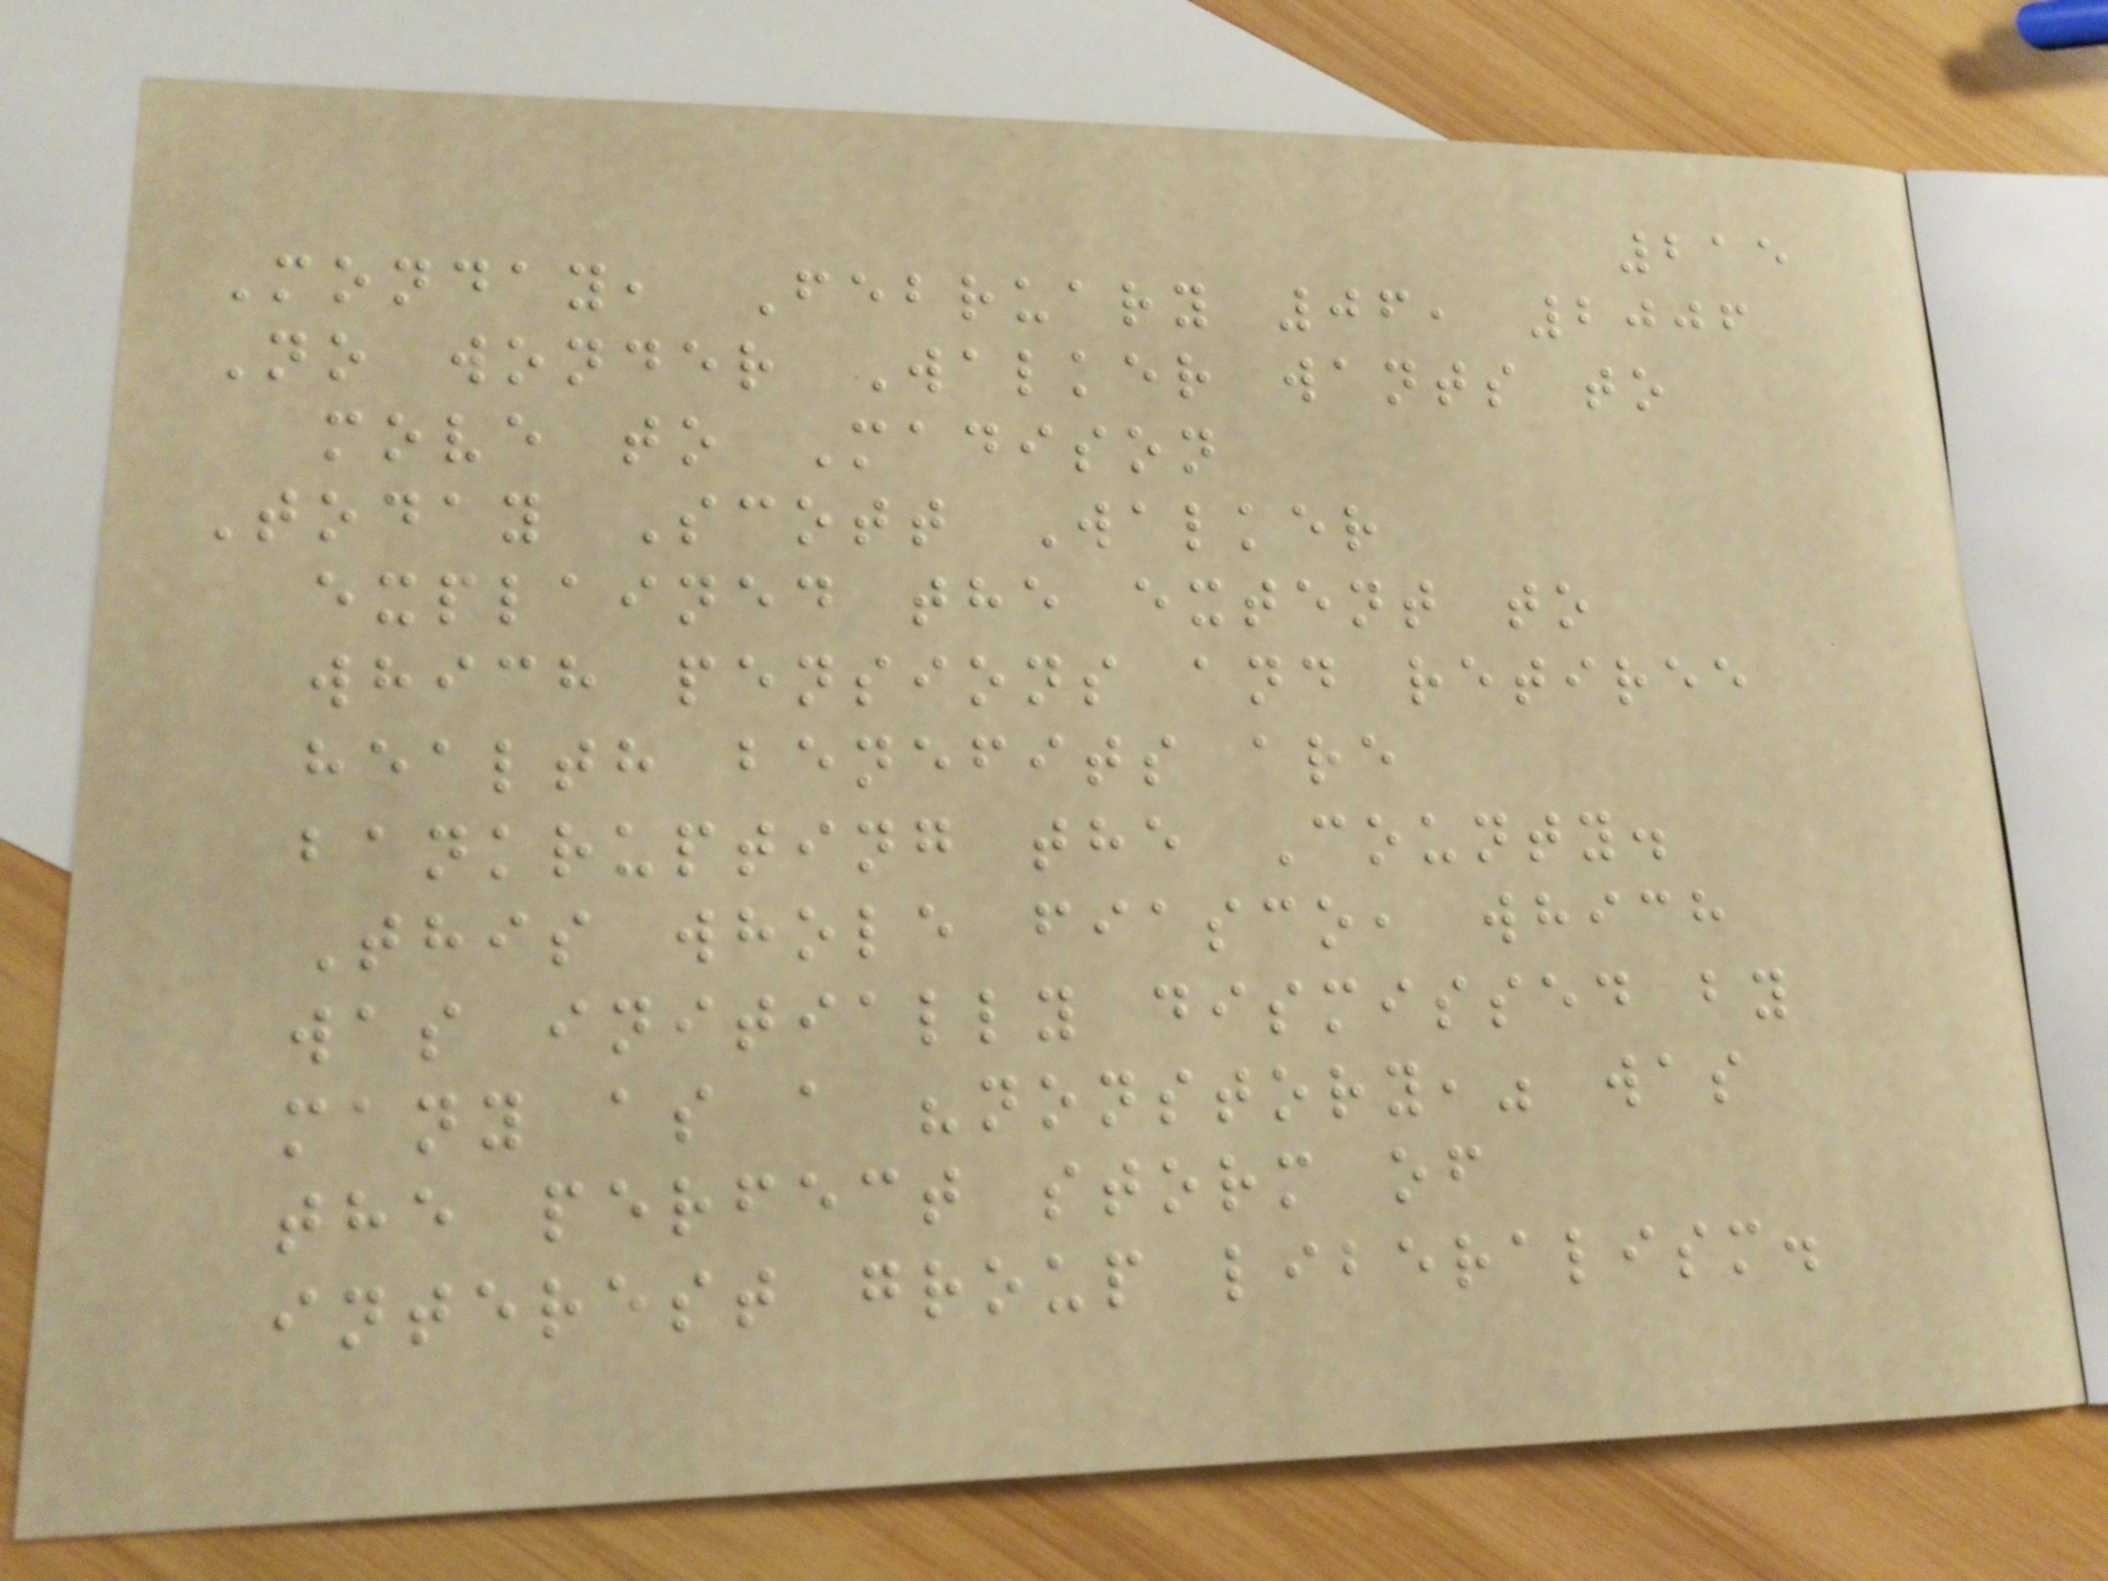215
Monday, February 06, 2006
No wonder Walker wants to
move to Madison
Today Scott Walker
explained the extent to
which pensions and retiree
health benefits are
bankrupting the County.
This whole fiasco, which
was initially dismissed by
many as a "nonstory," was
the perfect storm of
interest group liberalism.
